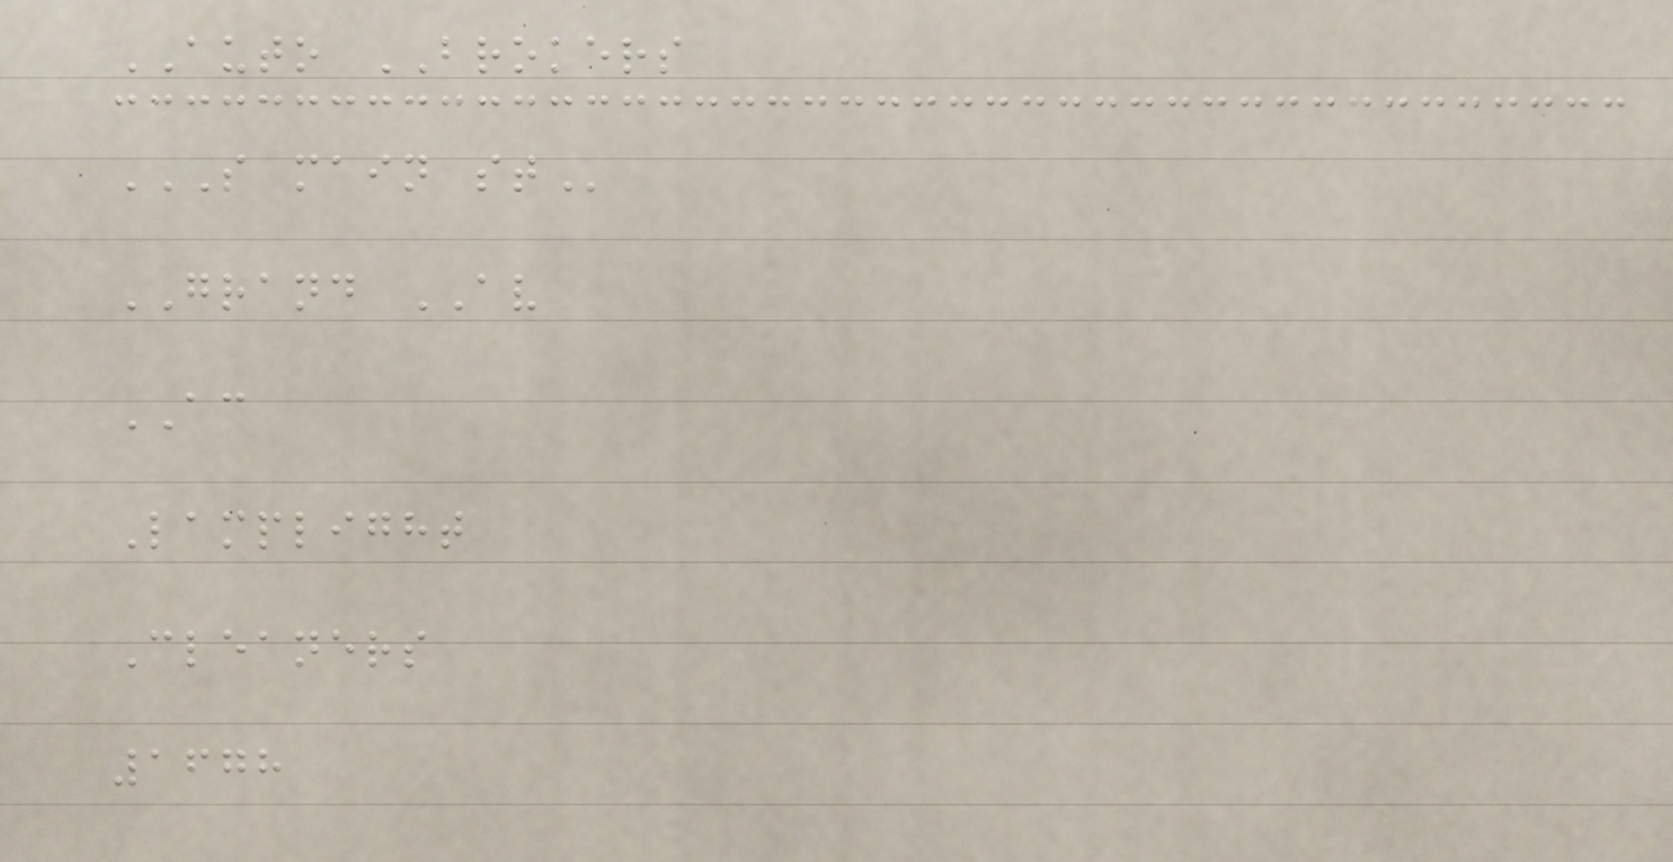AUTO BROKERS
S MAIN ST
GRAND AV
AC
Lamplight
Cleaners
1678
